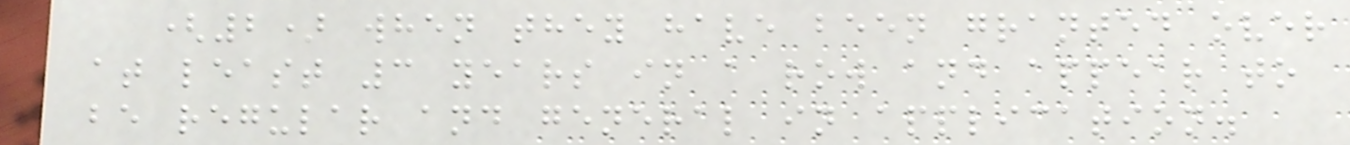(2) when they have been granted over
at least 3 years in a row and appear to
be regular and general in application.
